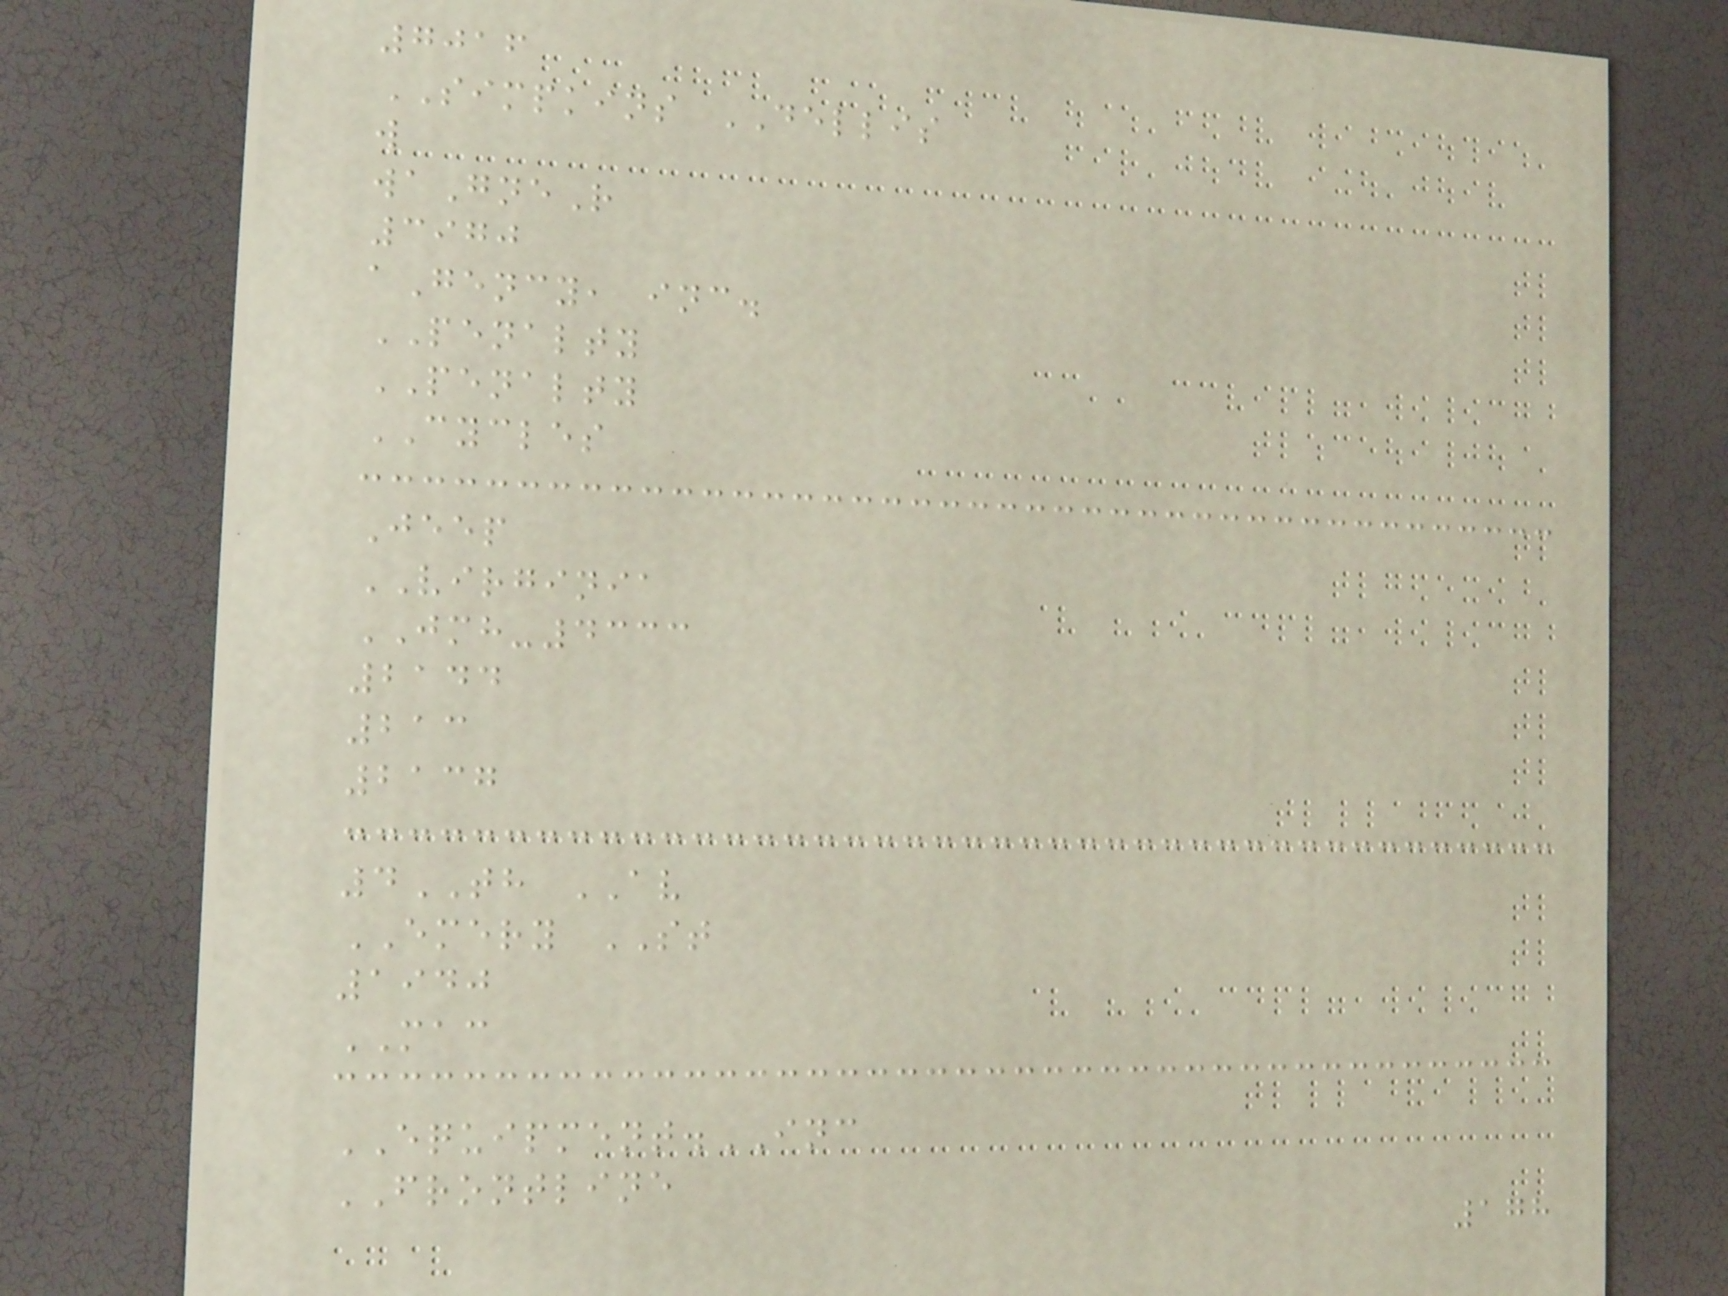7016
SIMPKINS DELLIS
w
waGneR
3970
aGency, inc.
PENALTY
PENALTY
CYCLES
Jeep
VIRGINIA
JMH-4333
2144
213
2137
4TH AV
EMERY ST
1940
MAC
EQUIPMENT.INC
FRONTLINE
178
